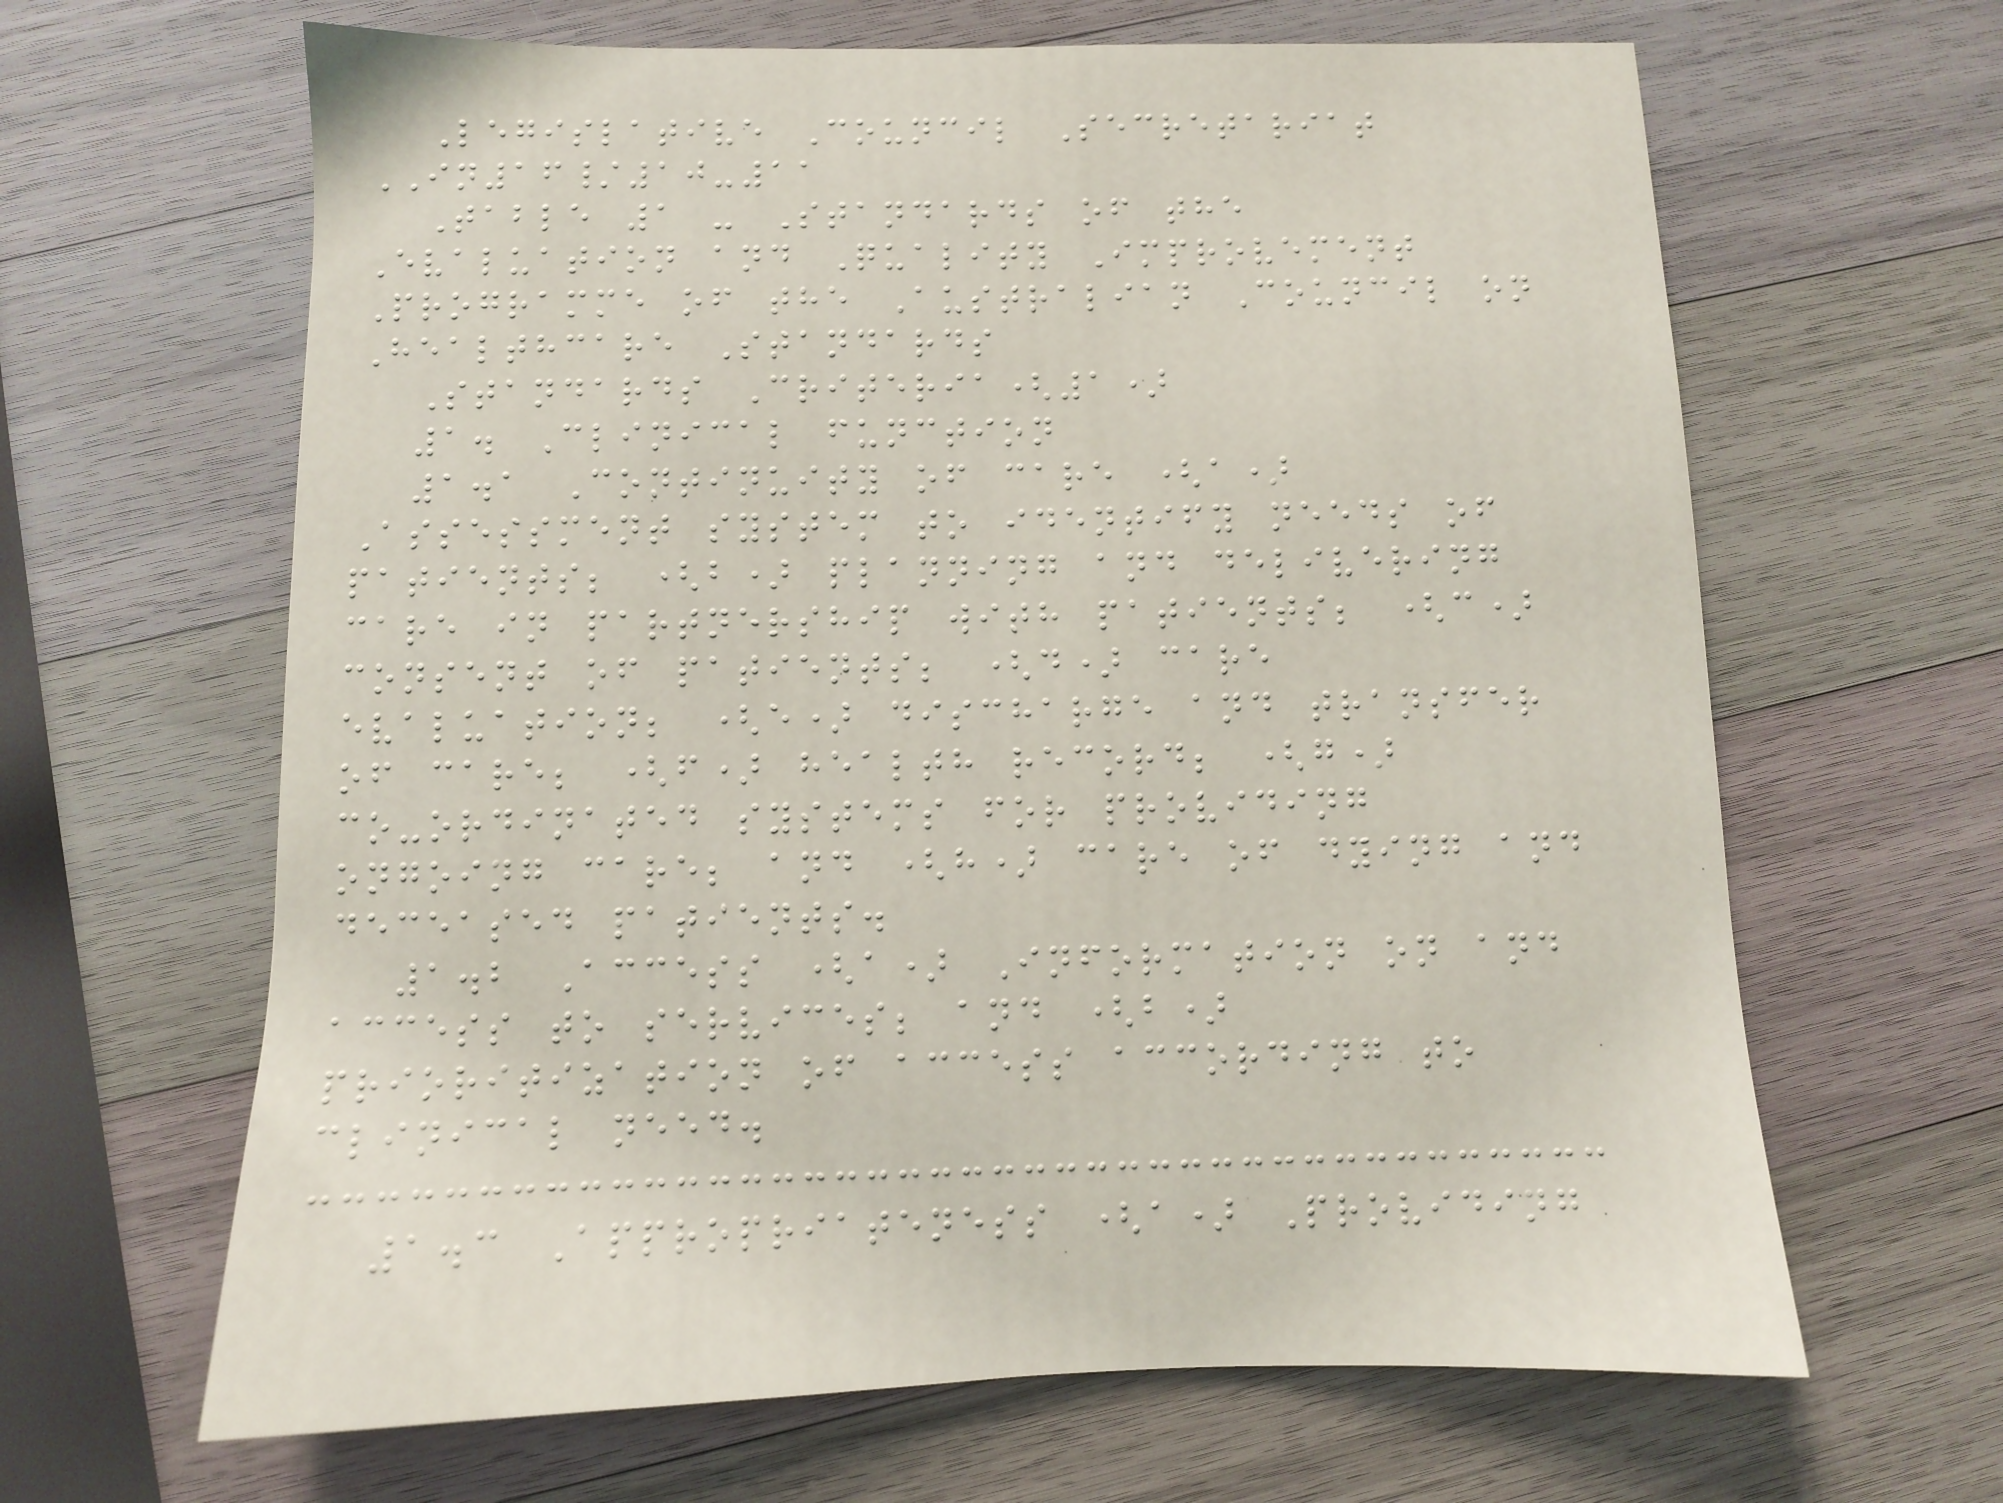Legislative Council Secretariat
IN16/10-11
Table 1 - Standards of the
Evaluation and Quality Improvement
Programme of the Australian Council on
Healthcare Standards
Standards Criteria(1)
1. Clinical function
1.1 Continuity of care (a)
Assessment system to identify needs of
patients; (b) planning and delivering
care in partnership with patients; (c)
consent of patients; (d) care
evaluation; (e) discharge and transfer
of care; (f) health record; (g)
co-ordinated systems for providing
ongoing care; and (h) care of dying and
deceased patients.
1.2 Access (a) Information on and
access to services; and (b)
prioritization of access according to
clinical need.
1.3 Appropriateness (a) Providing
